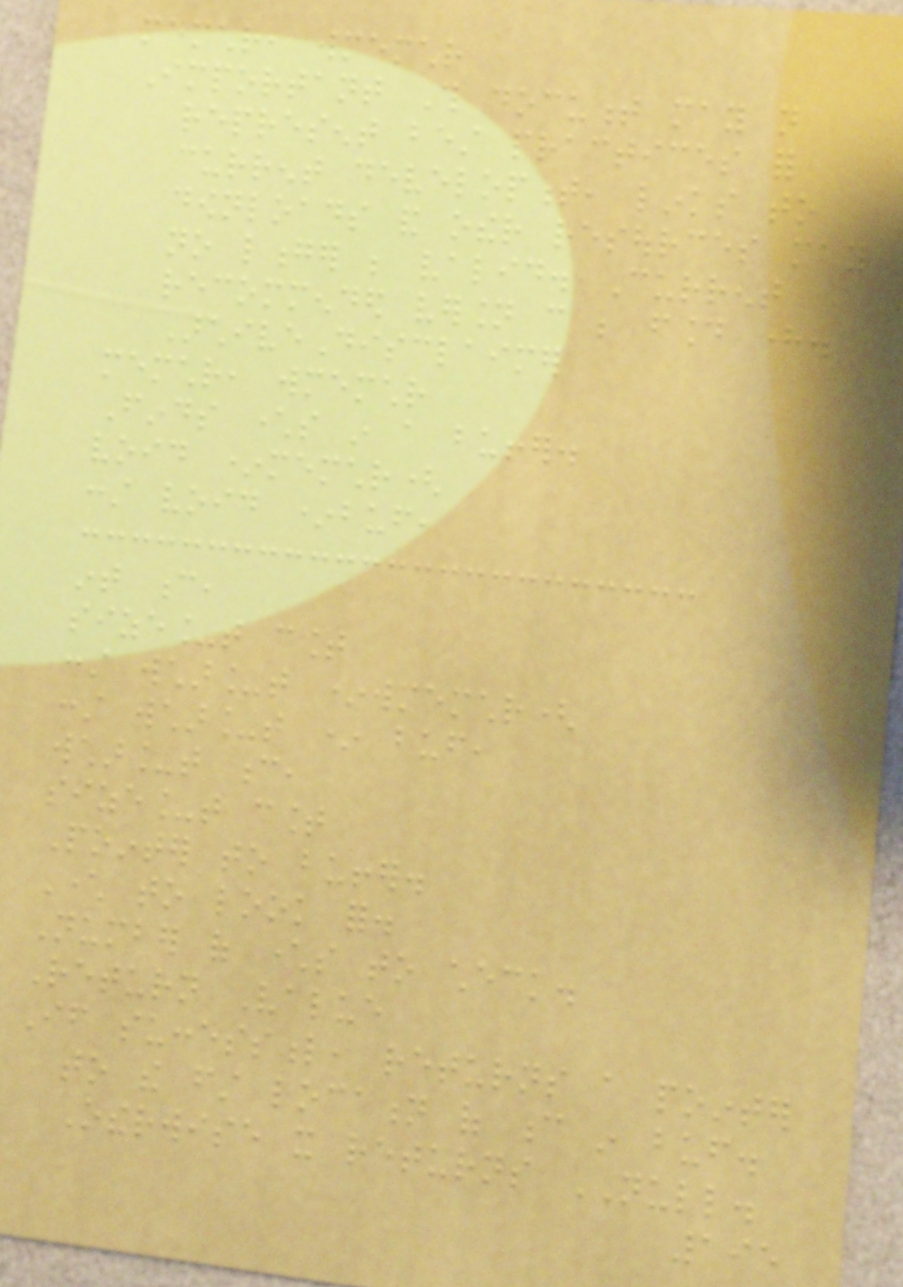memchr, wmemchr
Important This document may not
represent best practices for
current development, links to
downloads and other resources may
no longer be valid. Current
recommended version can be found here.
ArchiveDisclaimer
memchr, wmemchr
Finds characters in a buffer.
void *memchr(
const void *buf,
int c,
size_t count
const wchar_t *wmemchr(
const wchar_t * buf,
wchar_t c,
size_t count
Pointer to buffer.
Character to look for.
Number of characters to check.
Return Value
If successful, returns a pointer
to the first location of c in buf.
Otherwise it returns NULL.
195
